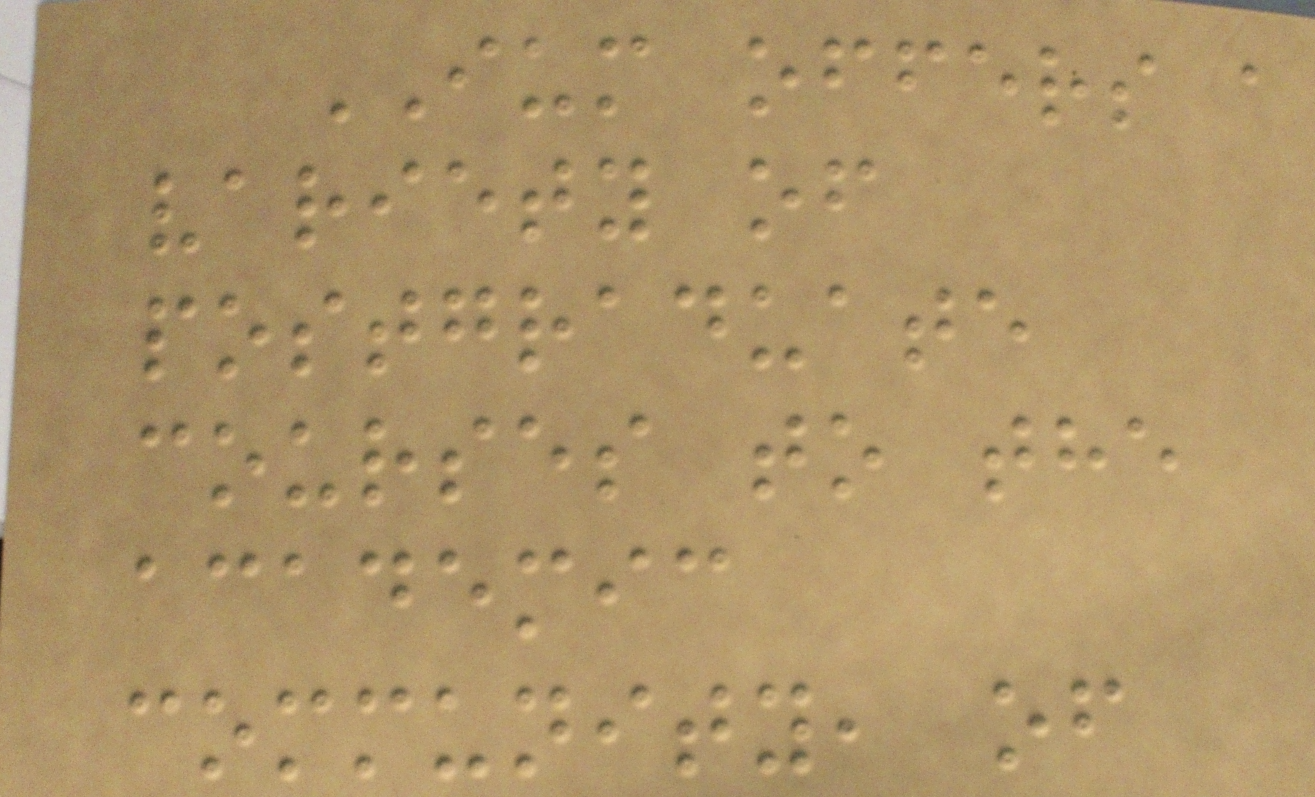IUM offers a
variety of
postgraduate
courses to the
academic
community, of
